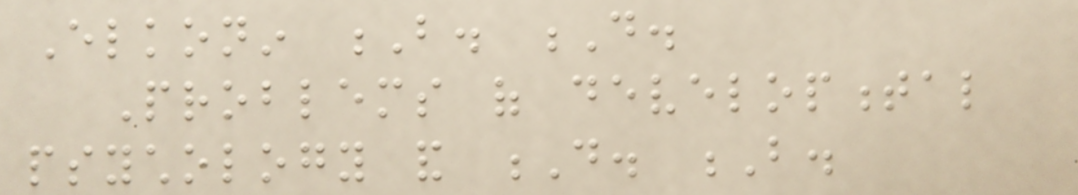Elkonin B. D.
Problems of developmental
psychology and D. B.
